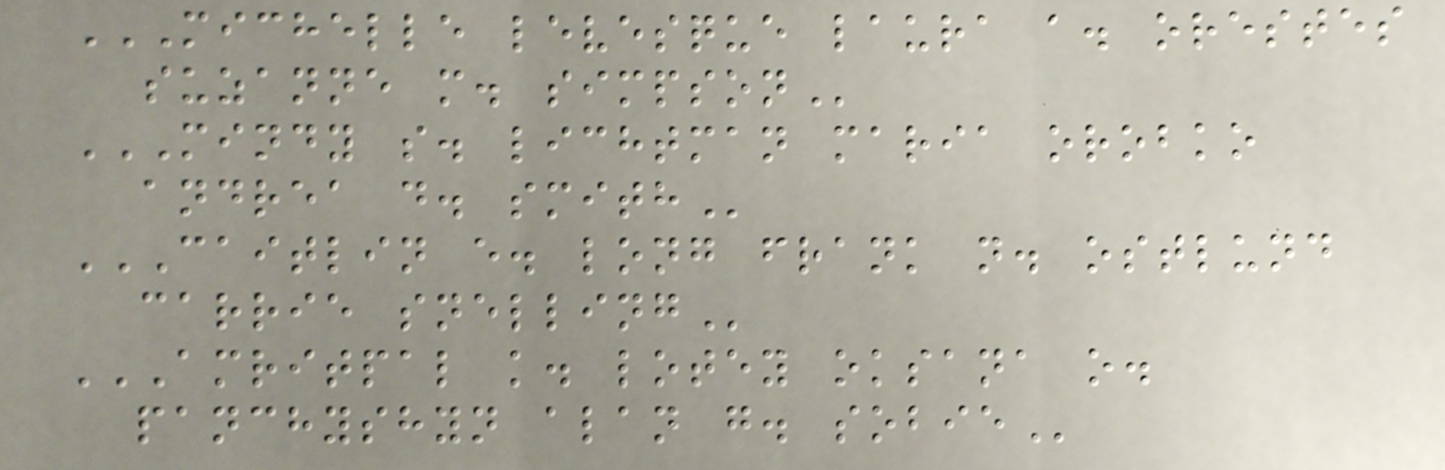MICHELLE LEVESQUE LAURA A. ORESTES
SUZANNE M. SIMPSON
MINDY S. LICHTMAN MARIA OROBKO
ANDREA D. SMITH
CAITLIN E. LONG FRANK N. OSTLUND
CARRIE SNELLING
AMRITPAL K. LOTEY OKSANA O.
PANCHYSHYN ALAN G. SOBIE
